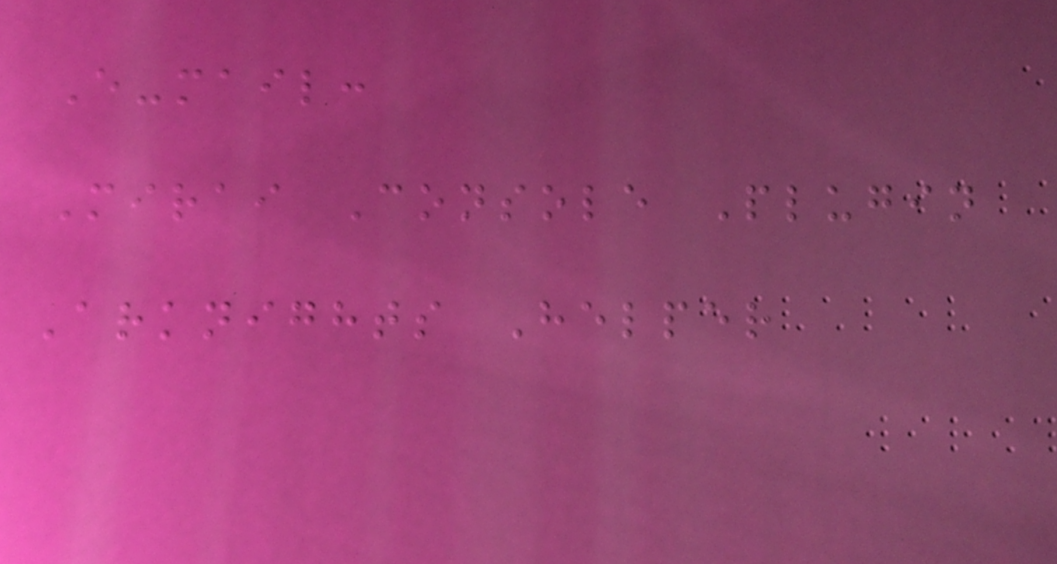E-mail:
Mirai Console Plugin
Arknights Helper
